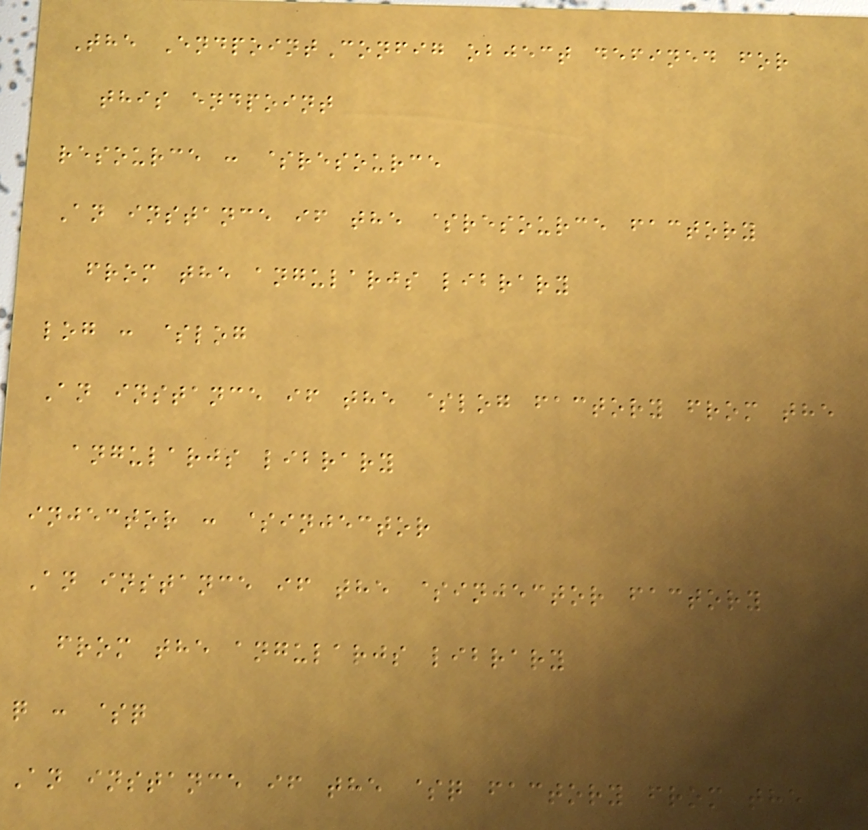The EndpointConfig object defined for
this endpoint
resource : $resource
An instance if the $resource factory
from the angularjs library
log : $log
An instance if the $log factory from the
angularjs library
injector : $injector
An instance if the $injector factory
from the angularjs library
q : $q
An instance if the $q factory from the
